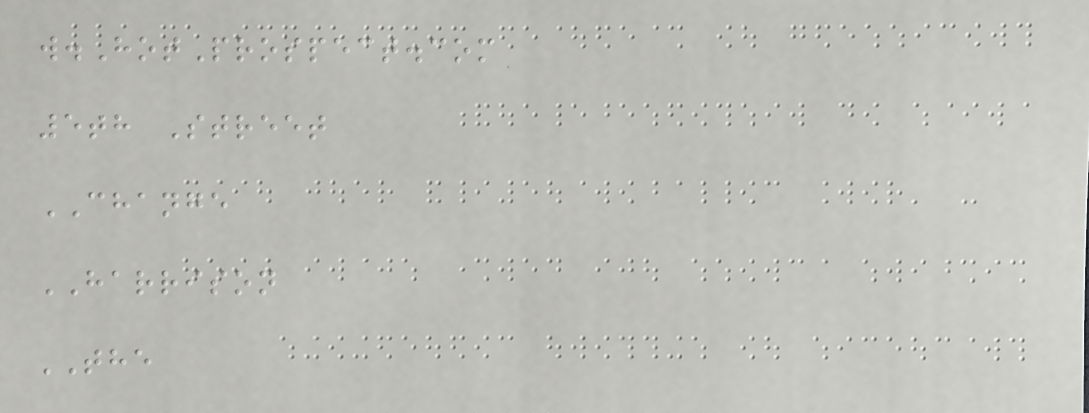w.HotProspect.com
5th Street
CHANGE
HARRISON
THE
